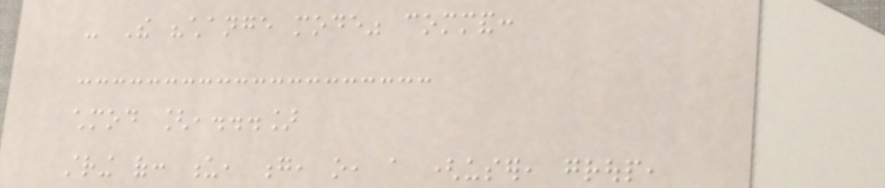- The "change mode" command:
chmod [,...]
string of: u, g, o, a (user, group,
